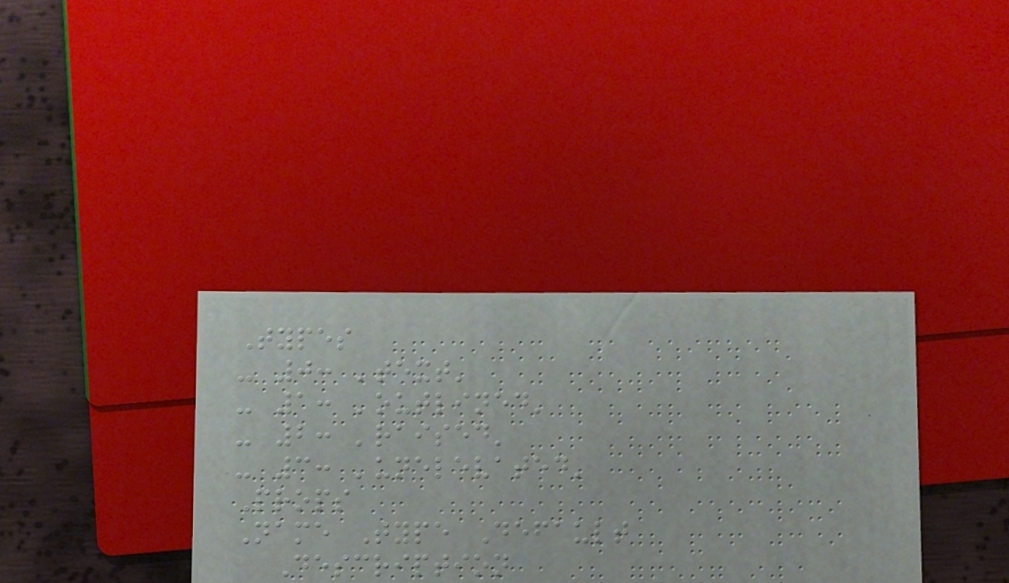Types
- 0: 'text'
- 1: 'outlined'
- 2: 'raised'
- 3: 'unelevated'
Props
Name Type Default
Description
